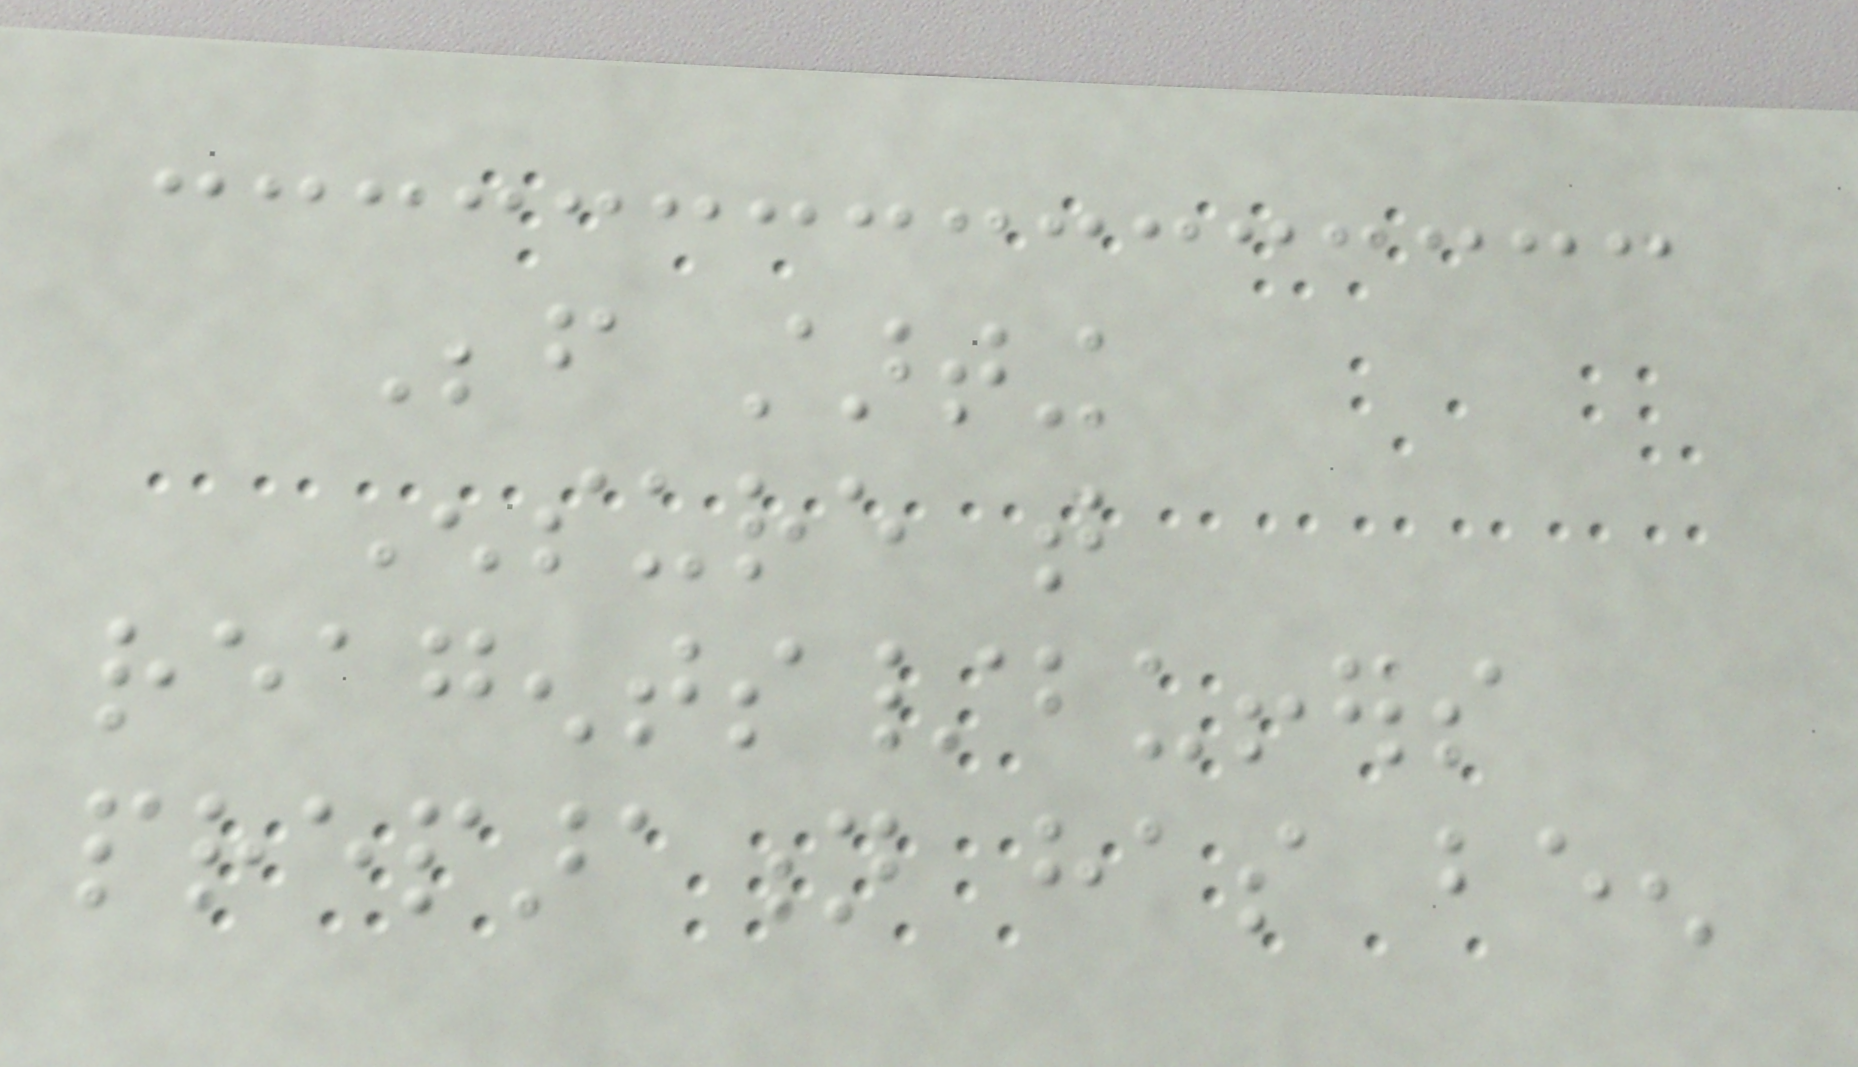Before starting
Ensure that
reagents/buffers
preparation has been
